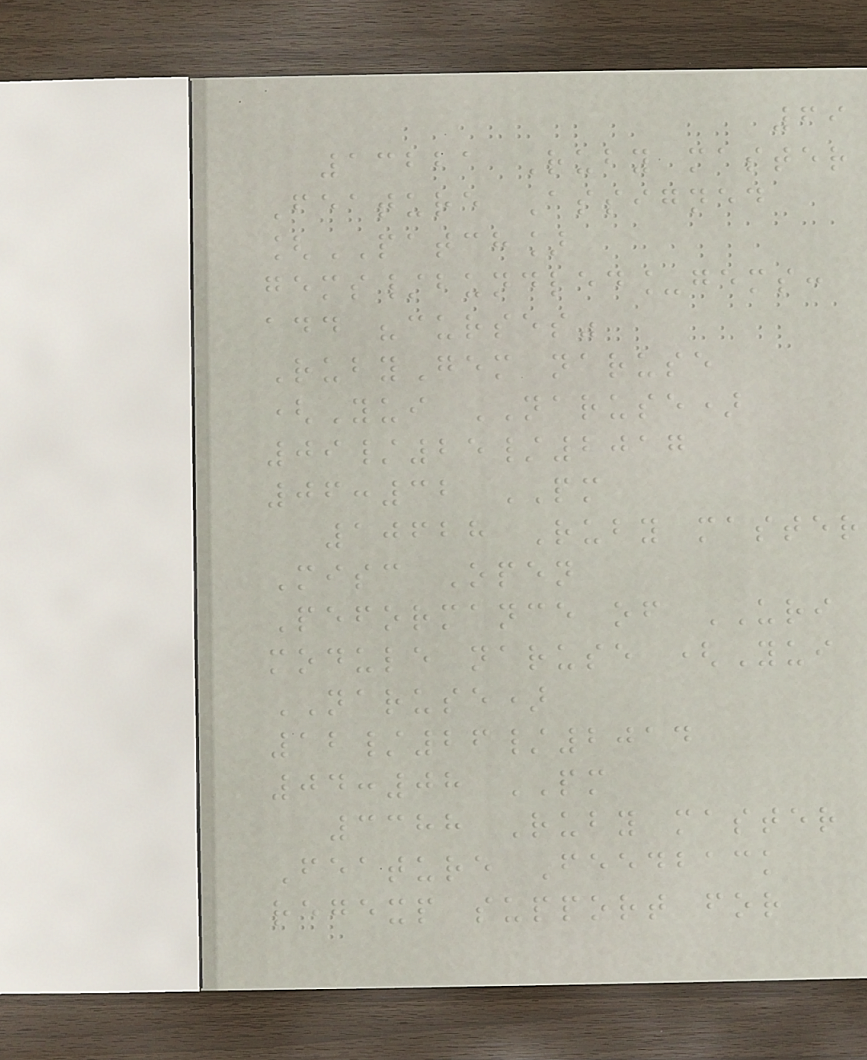69
13221 Ruby master
Feature Assigned
[PATCH]
gems/bundled_gems:
add "curses"
RubyGem naruse
(Yui NARUSE)
09/25/2017
06:32 PM
10628 Ruby master
Misc Open
Peformance of URI
module naruse (Yui
NARUSE)
12/26/2014
04:08 PM
3388 Ruby master
Feature Feedback
regexp support for
